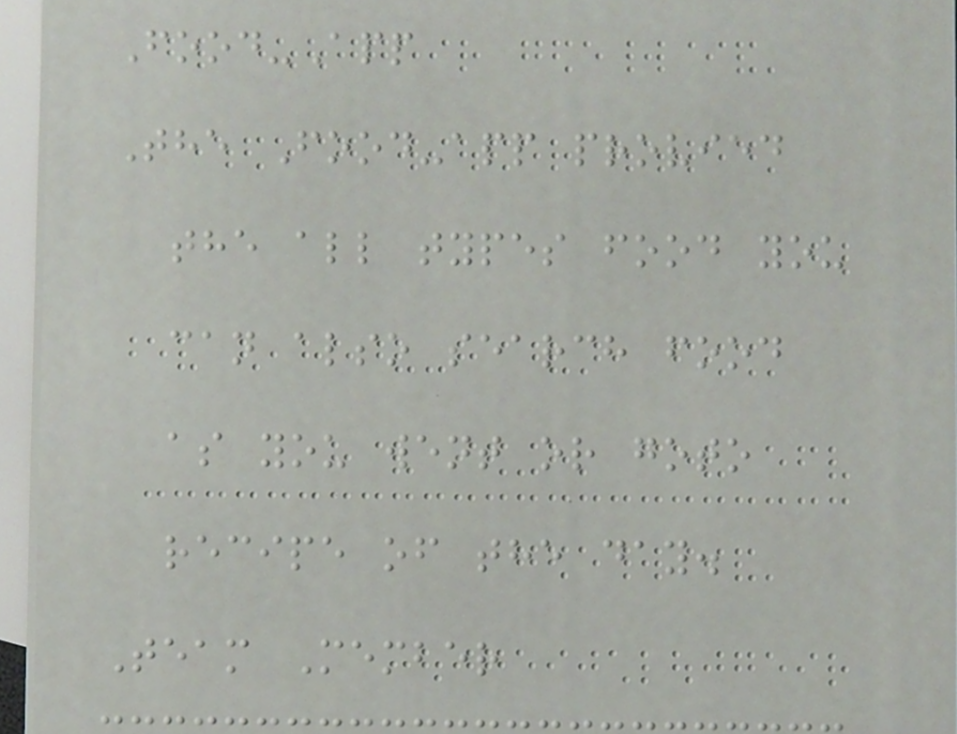Food-App
The Food-app provied
the all types food you
can also search food
as you went or goto
recipe of the day.
Team Member
